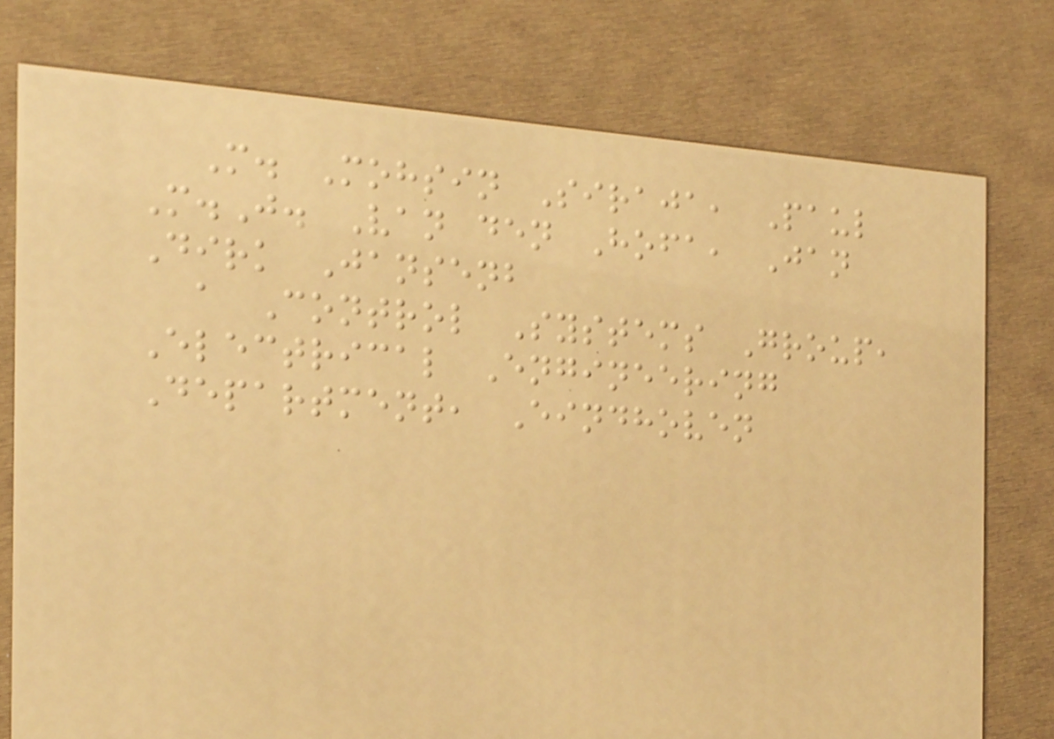M. Mohsin Siraja, Paul
M.J. Van den Hofa, Jan
Dirk Jansenb
a Control Systems Group,
Electrical Engineering
Department, Eindhoven
